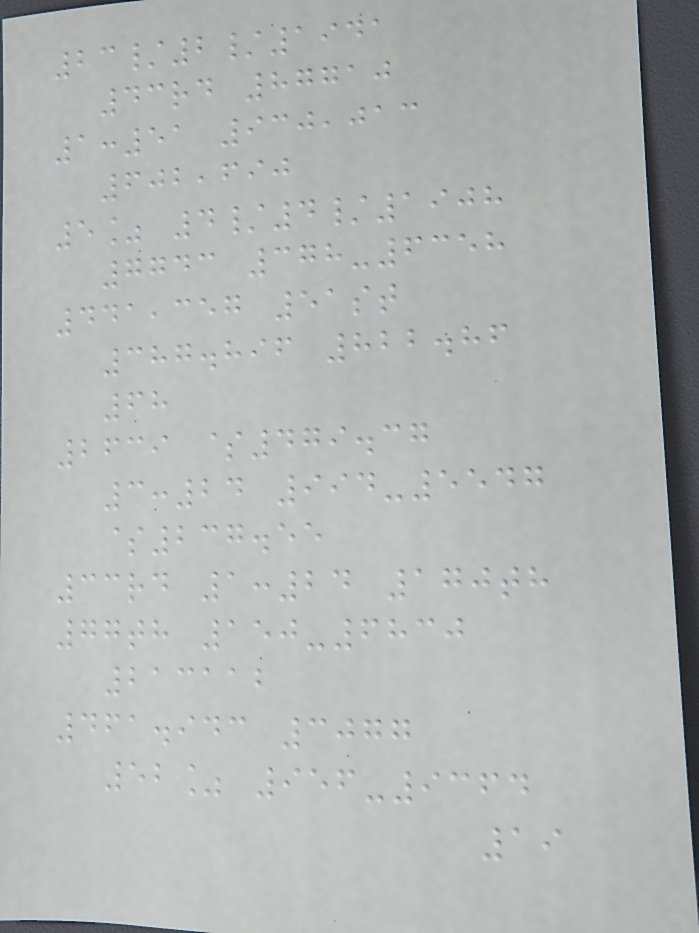23/2/1941
43rd 87710
1:51 930,013
602,690
5% 4/4/1908
7743 378-6358
441,357 51st
387.896 822.86
68
2639 $479.37
3:24 994-5547
$237.55
33rd 1:24 170th
77th 150-6830
213112
461.943 3077
52% 956-9364
19
